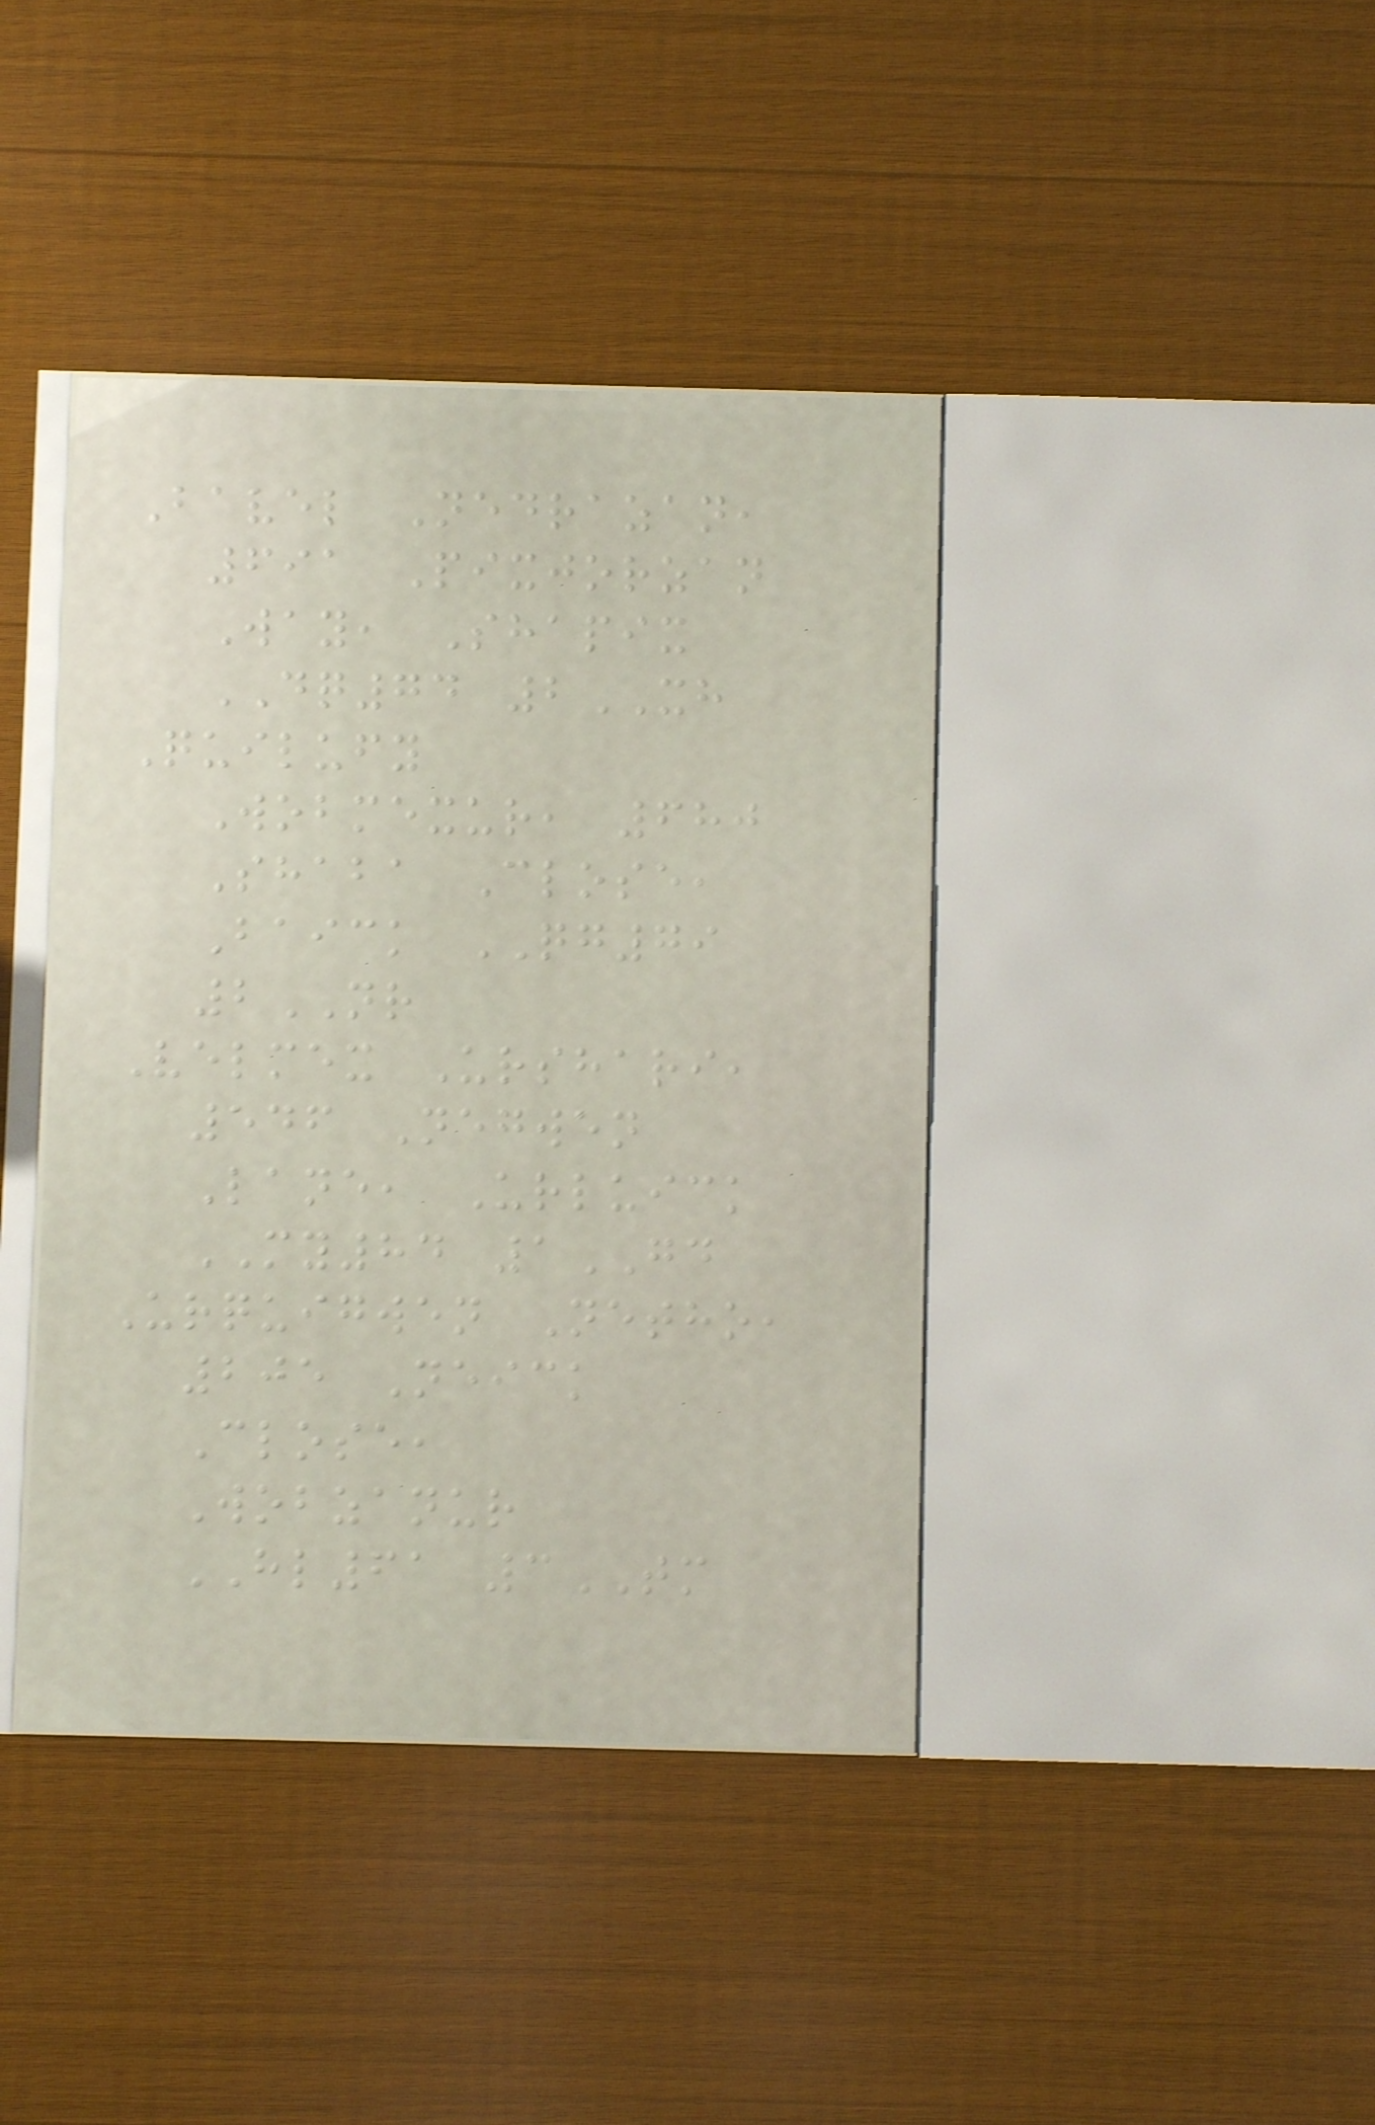Bavel Nedrazan,
691 Pixjorzan
Way, Shapix
DQ74 2XH
Quilufy
Wobmexur, 680
Shaba Close,
Baick QG79
2NR
Velmex Urshari,
546 Negwen
Lane, Urluick
MY84 1GD
Urquigwen Netho,
205 Neick
Close,
Wobzanur
HL61 3TM
